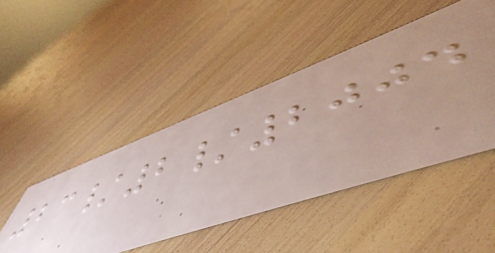23/2/2004
